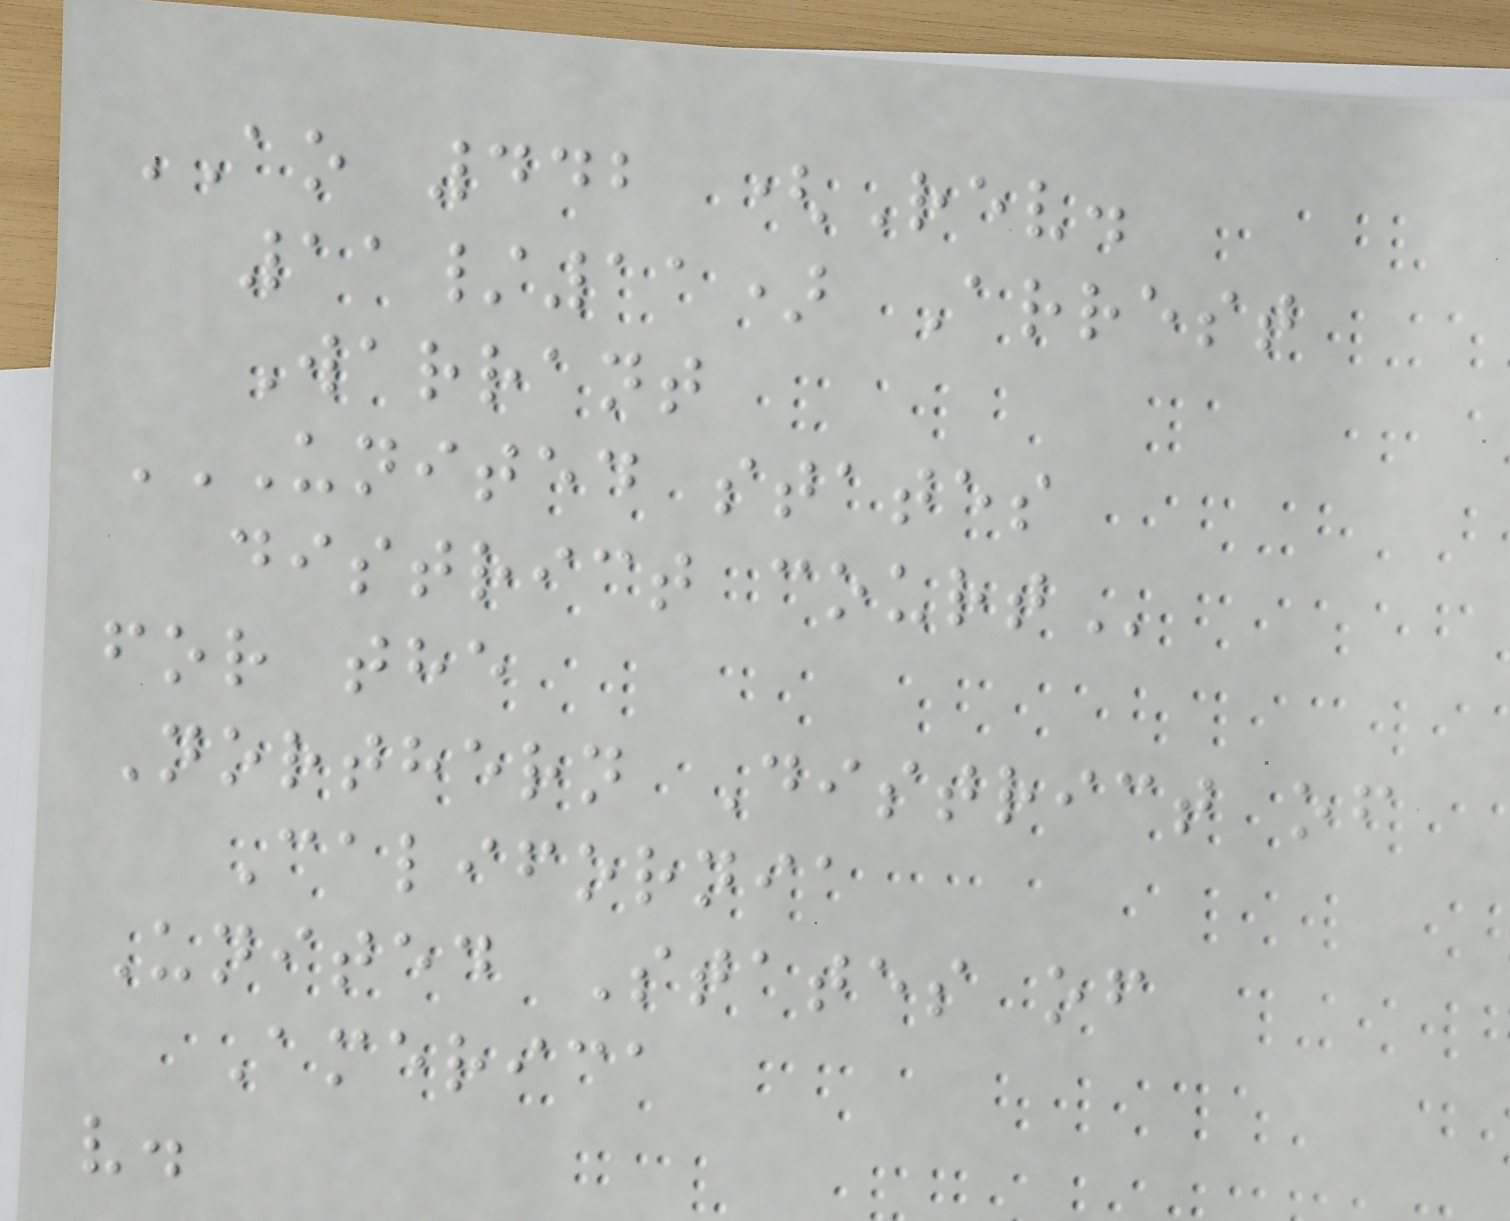AO 442 (Rev.
11/11) Arrest
Warrant
UNITED STATES
DISTRICT COURT
for the
Northern District of
California
United States of
America
v.
